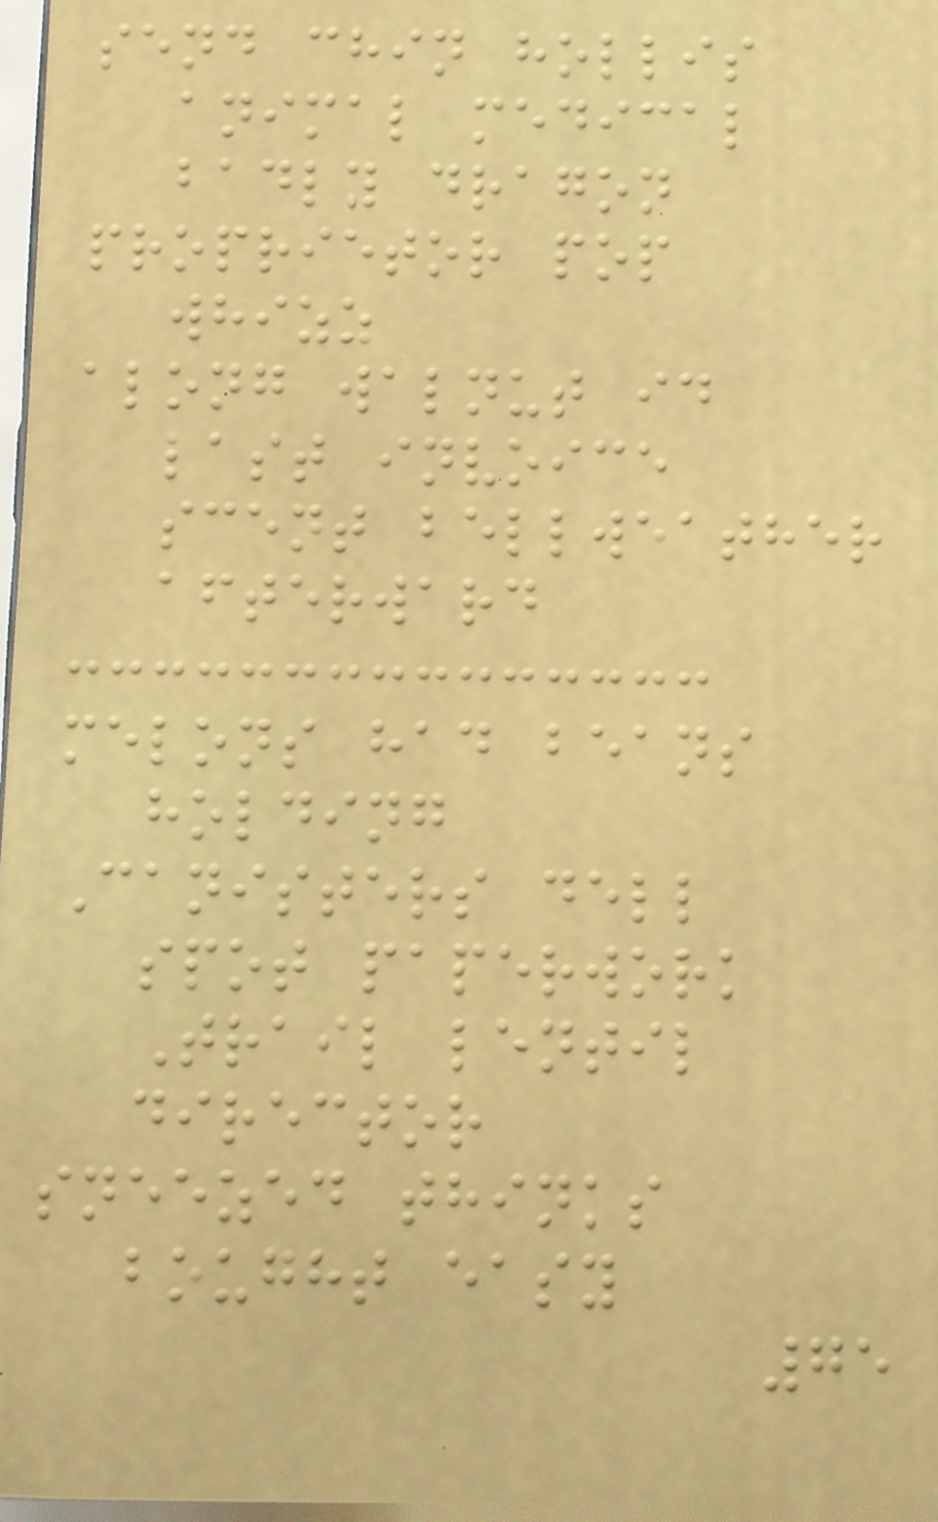send chin hollis
animal medical
badly dragon
proprietor pop
whizz
along walnut id
last invoice
scent bellweather
afterward
melons had beans
holding
Canisters dell
spot paperwork
Trail lentil
director
sneezed thinks
bought easy
75
